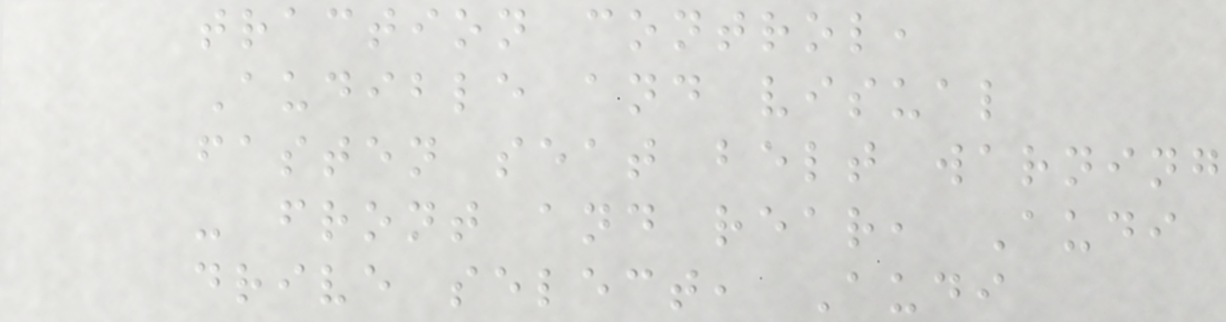traction control,
Audible and visual
fasten seat belt warning
- front and rear, Audi
drive select, Audi
